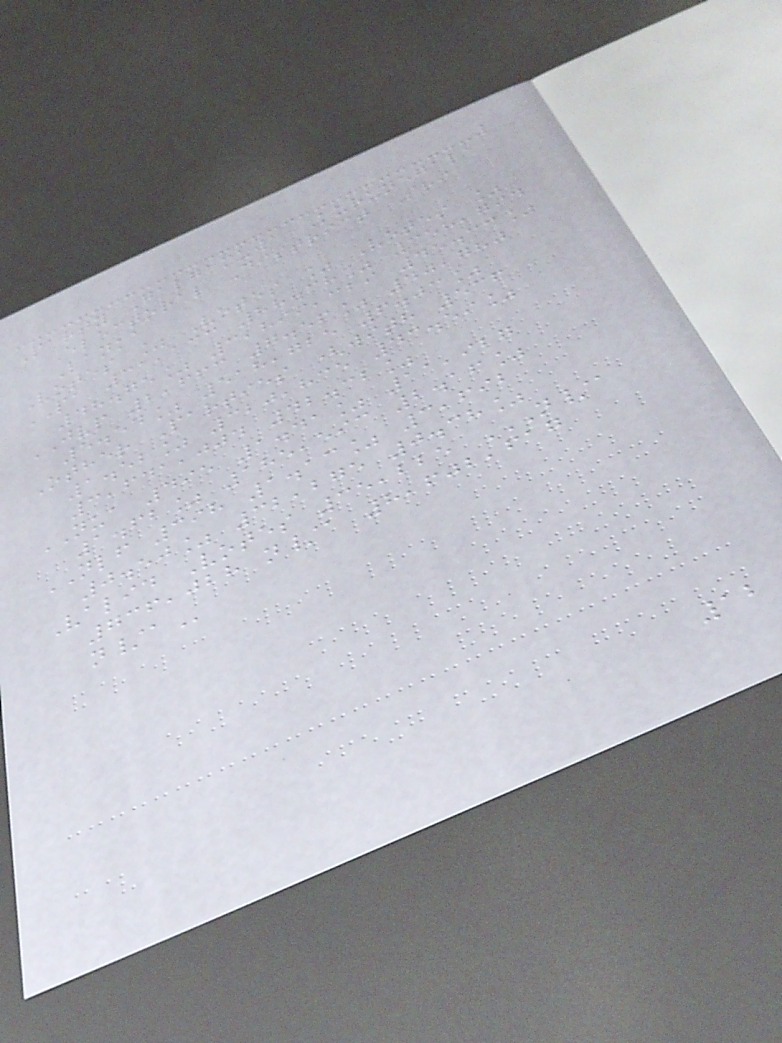Party Galgamuwa Kurunegala
Electoral District Sri
Lanka
Votes % Votes % Votes %
PA 31,133 88.38% 358,794
48.75% 3,899,329 45.33%
JVP 2,663 7.56% 40,780
5.54% 518,725 6.03%
Other Parties (with 536
1.52% 320,835 43.59%
3,641,004 42.32%
NUA 495 1.41% 11,927
1.62% 185,593 2.16%
NLF 398 1.13% 3,692
0.50% 32,275 0.38%
Valid Votes 35,225 N/A
736,028 N/A 8,602,617
N/A
12
